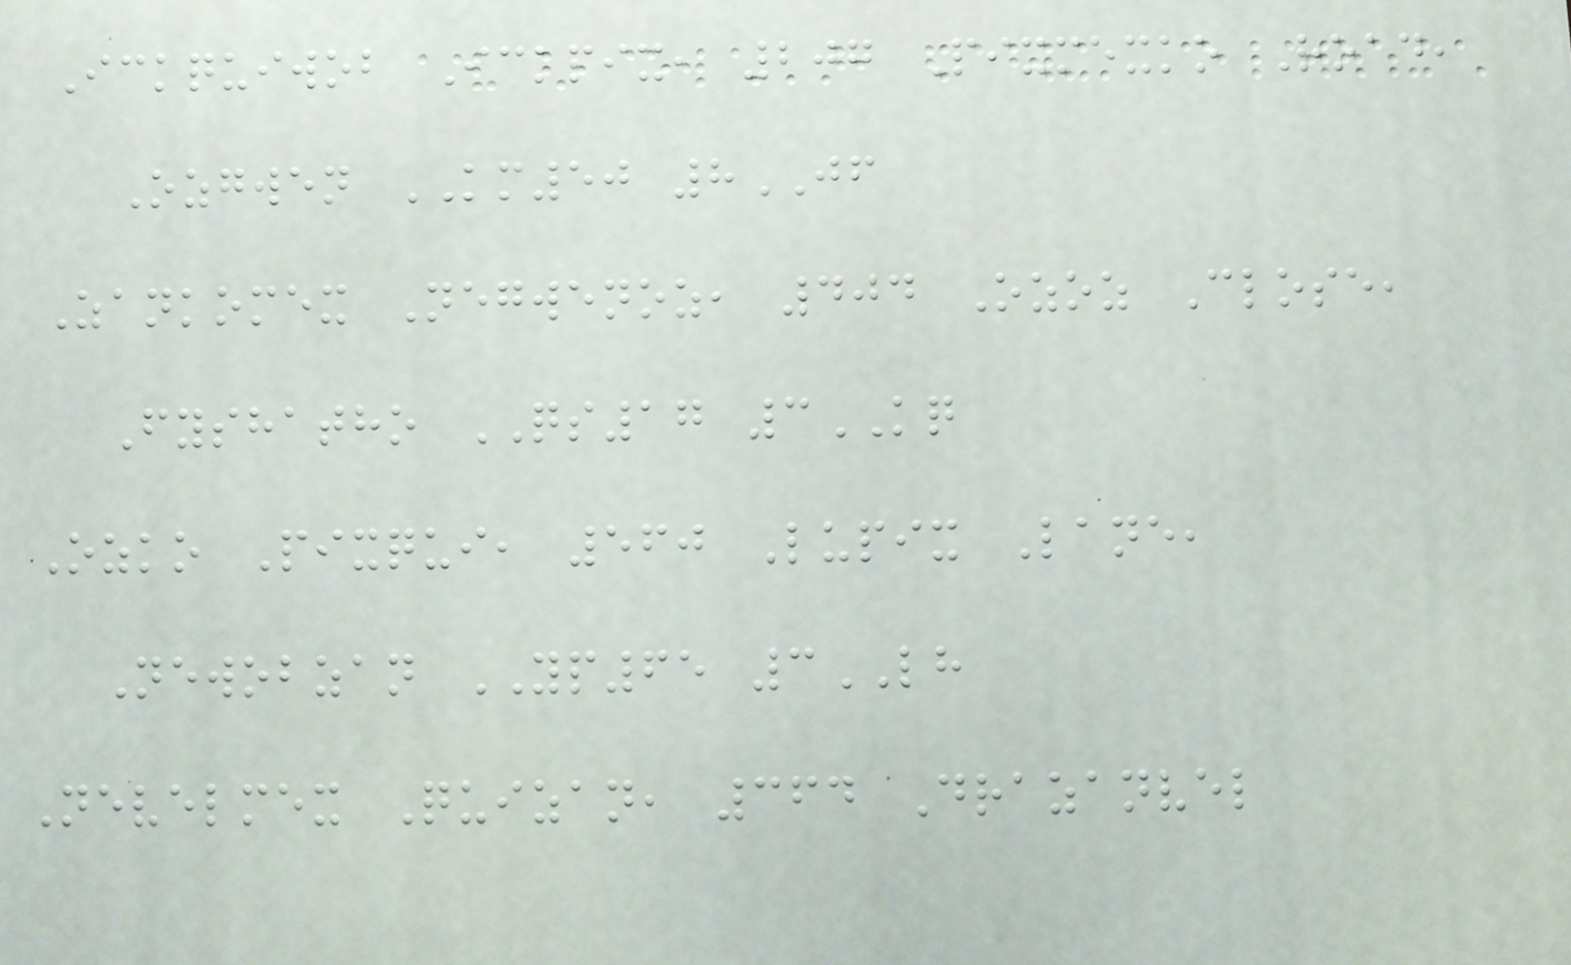Ickquiwob Ickpix, 207 Pixmexko Road,
Ozgwen KM50 8JF
Zankomex Negwenoz, 404 Ozoz Close,
Fyshatho QS17 3KQ
Ozko Pixqui, 560 Lupix Lane,
Newobzan YP65 3LH
Nevelmex Quizan, 364 Drazanvel
